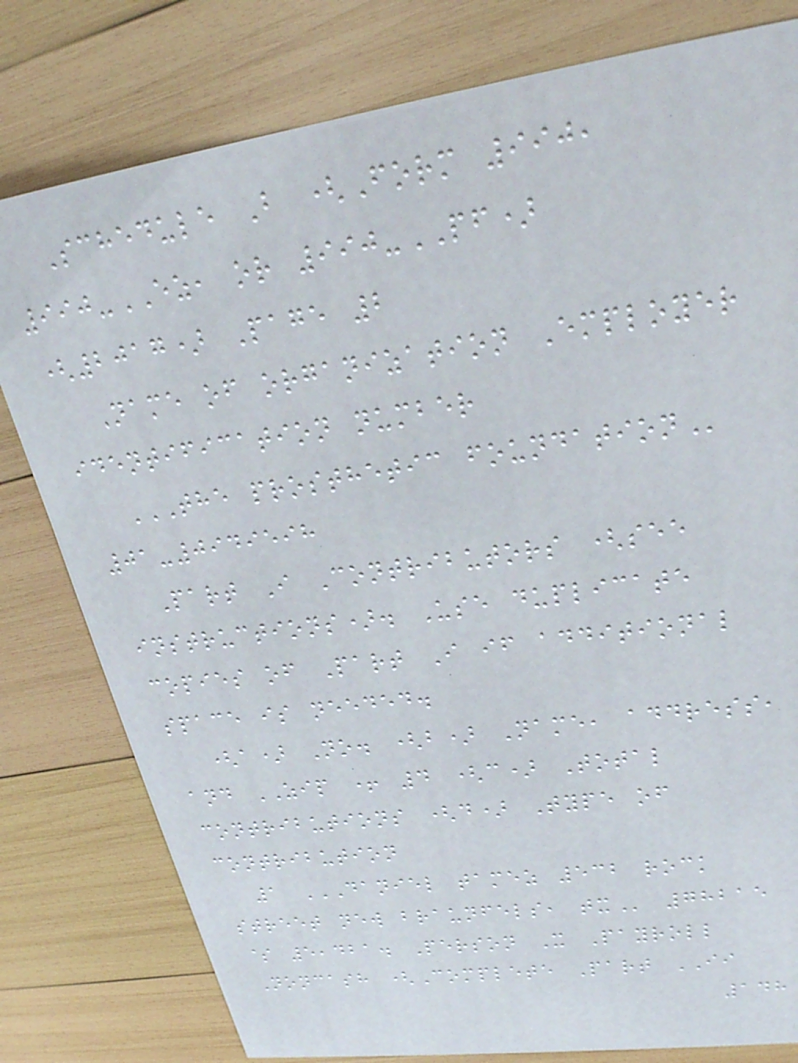Schedule B (Form 990,
990-EZ, or 990-PF)
(2017) Page 2
Name of organization Employer
identification number
THE PROSTHETIC FOUNDATION
01-0949598
Part I Contributors (see
instructions). Use duplicate
copies of Part I if additional
space is needed.
(a) No. (b) Name, address,
and ZIP + 4 (c) Total
contributions (d) Type of
contribution
1 DANIEL TAMEZ 532 ROCK
STREET NEW BRAUNFELS, TX 78215
$ 5,421. Person X Payroll
Noncash (Complete Part II
148
